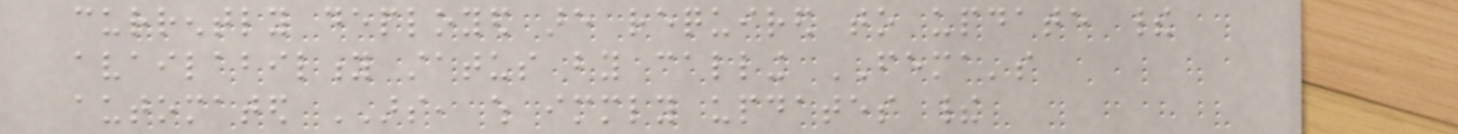currently deployed are required to update their
availability status by calling FEMA's
automated ARS, which immediately updates their
